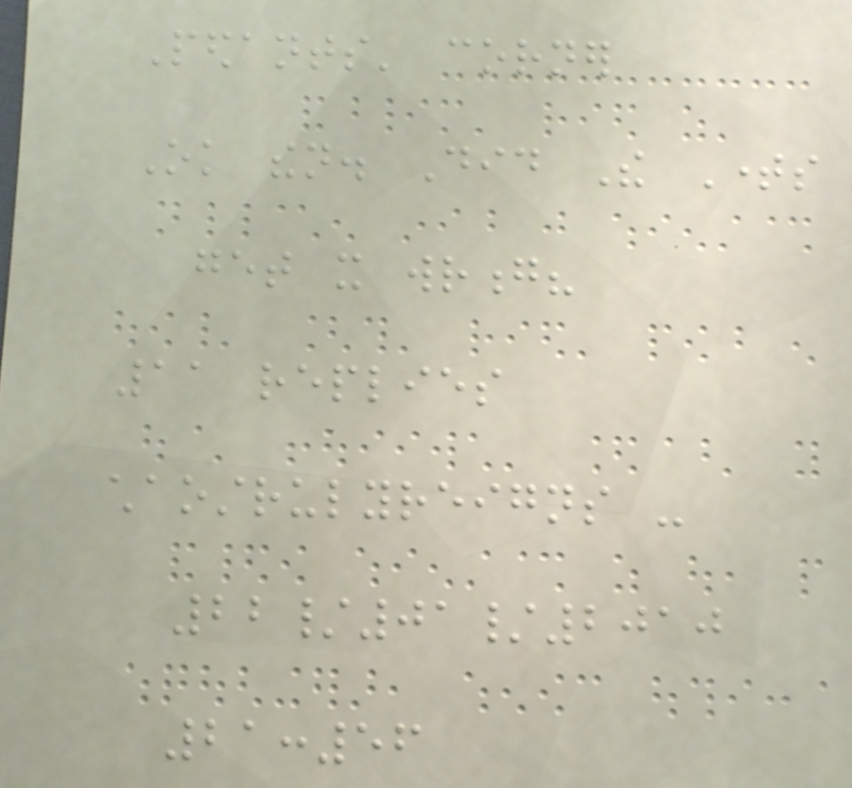Pedants' corner
Ok then. Did The Times
get it wrong?
11 replies
chaostrulyreigns -
22/01/2010
21:56
